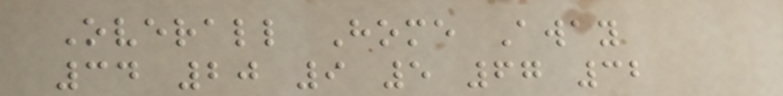Overall Home Away
34 20 9 5 67 32
